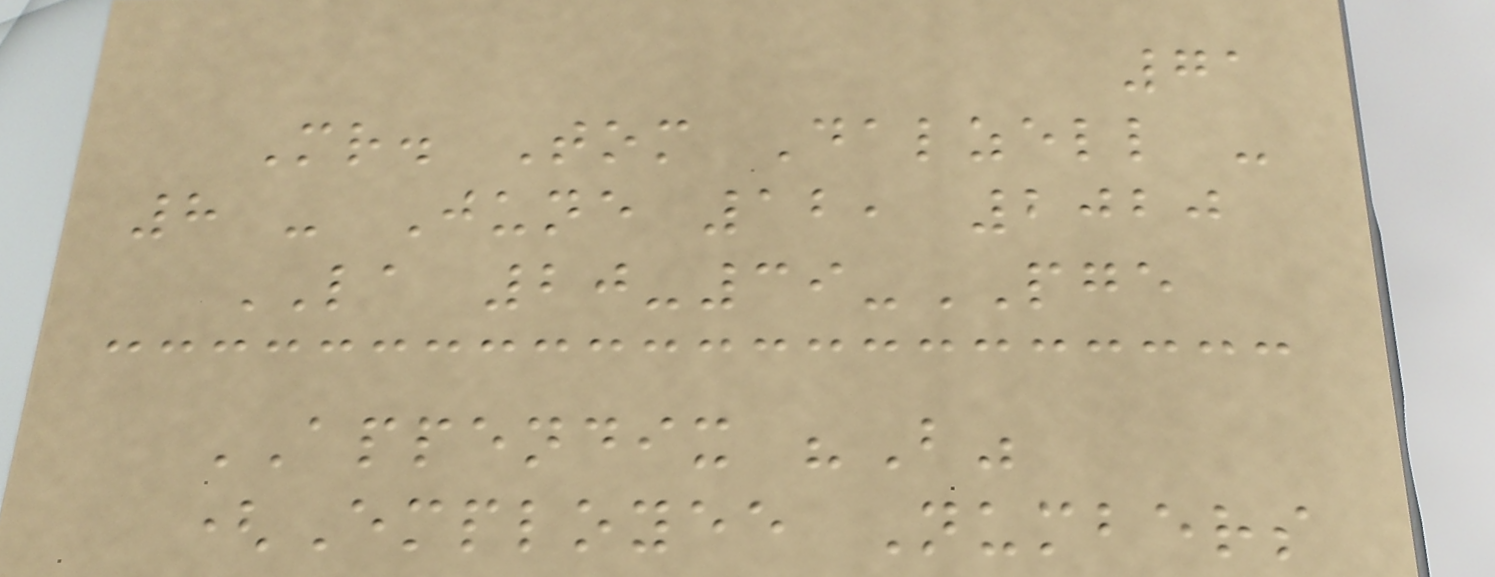71
Mr. Tom Dalzell -
8 - June 12, 2020
LA 20-39-PGE
APPENDIX "B"
(Employee Numbers
